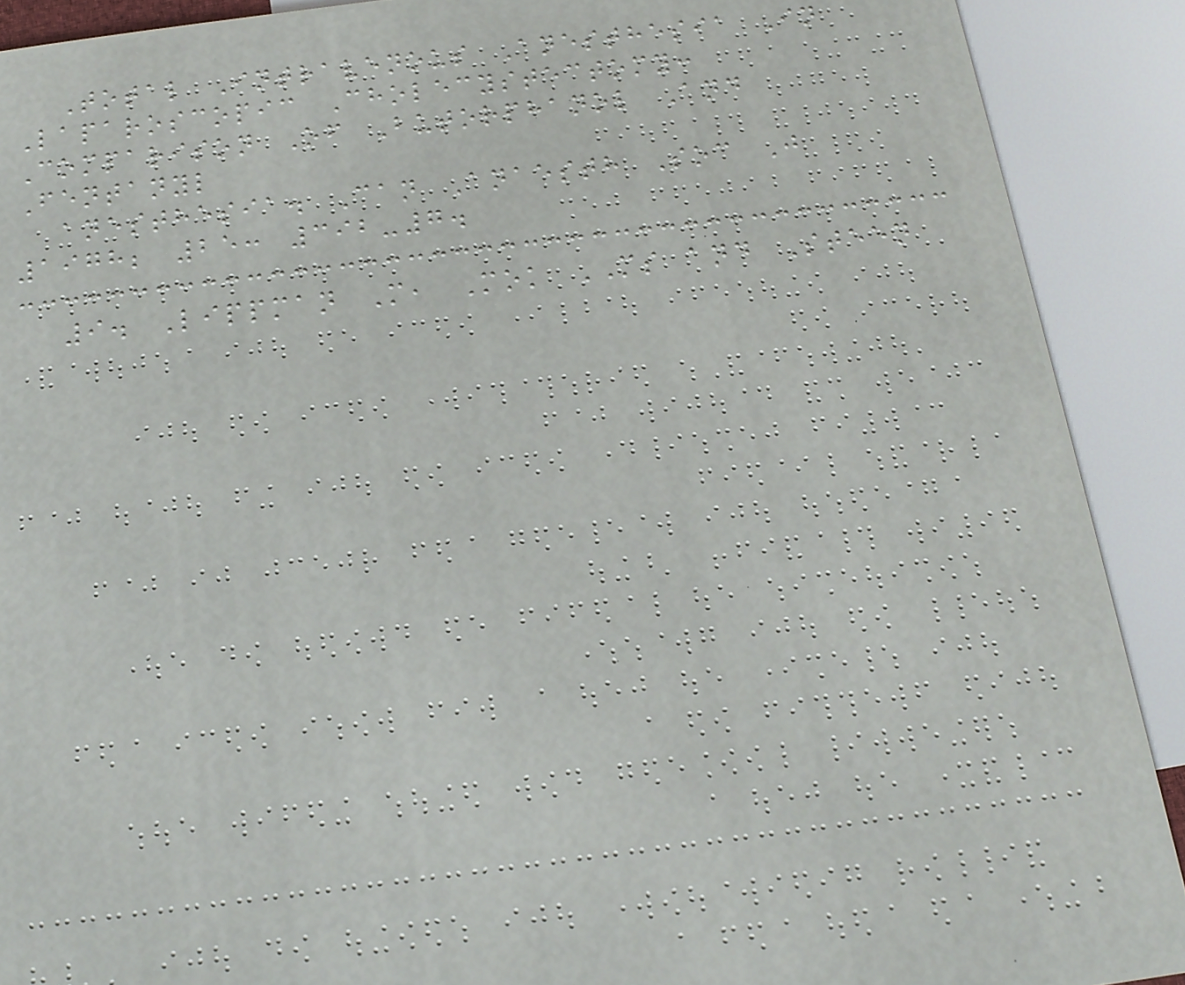Total Intravenous Anesthesia In
Laparoscopic Cholecystectomy:
Comparison Of Butorphanol And
Fentanyl
anesthesia. Can Anaesth Soc J
1978; 25: 392-7.
9. Lippman M, Mok MS and Steen
